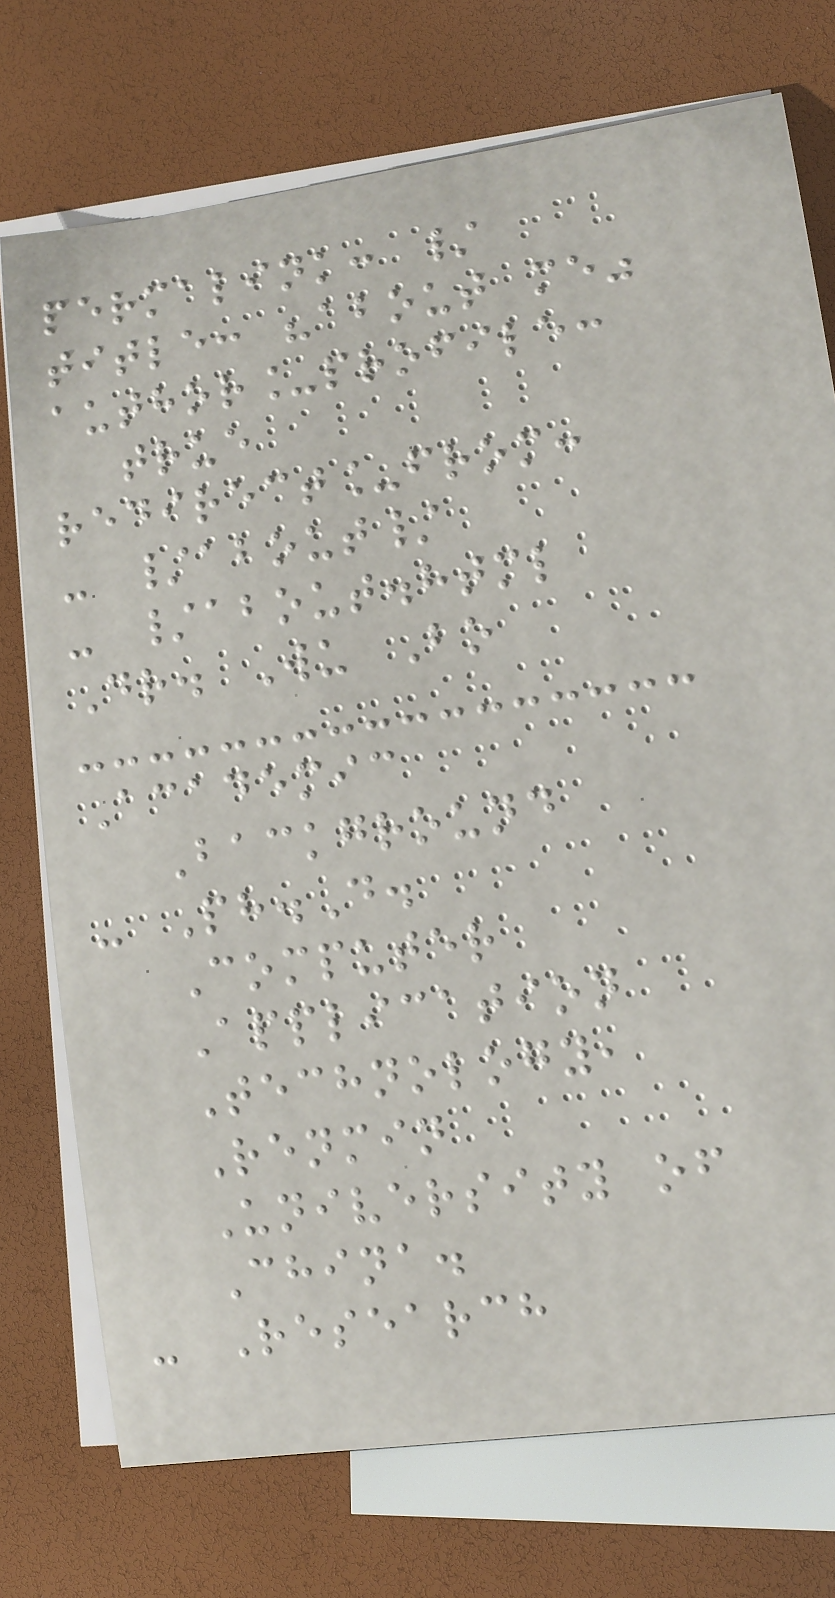permalink: /
title: "about me"
author_profile:
true
redirect_from:
- /about/
- /about.html
Dr. Wu Bo
Academic
Background
- Ph.D.
Computer
Application
Technology,
Renmin
University of
China.
- Research
